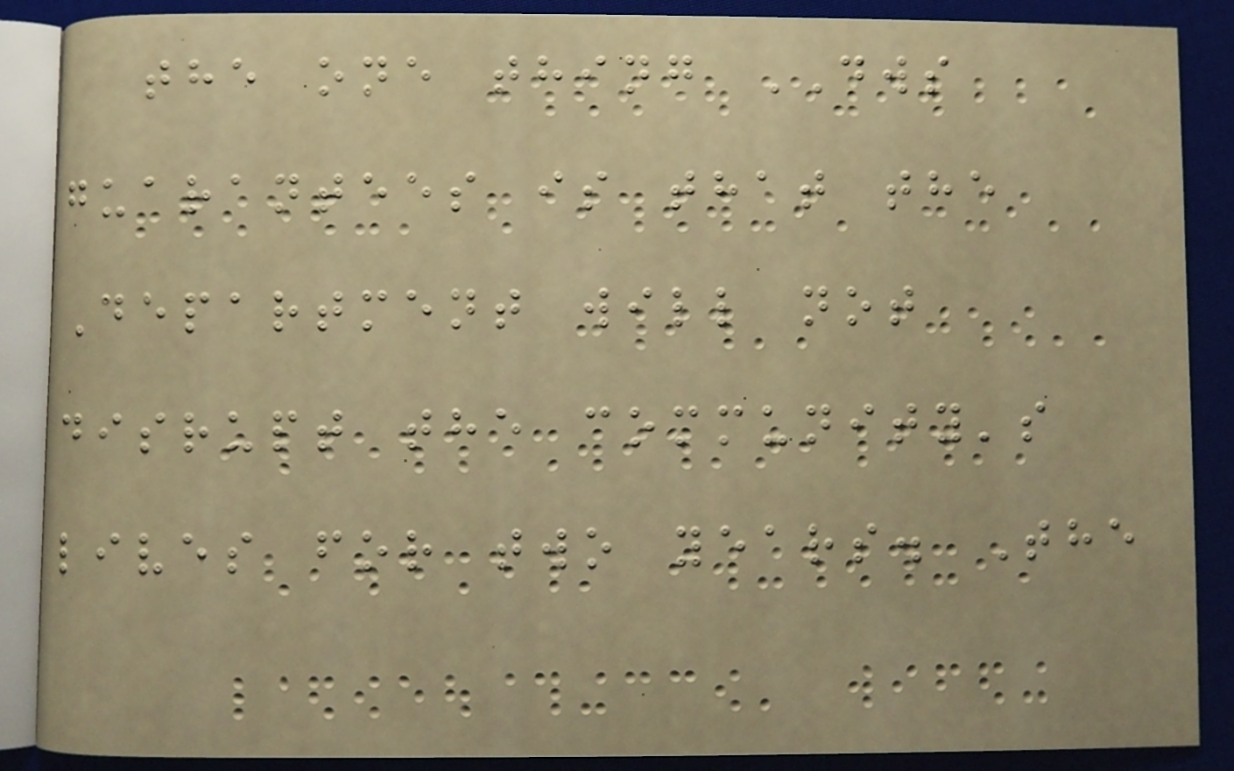the one thing DWS
guarantees is that the
Department will not
disrupt the community's
lives for two years. The
